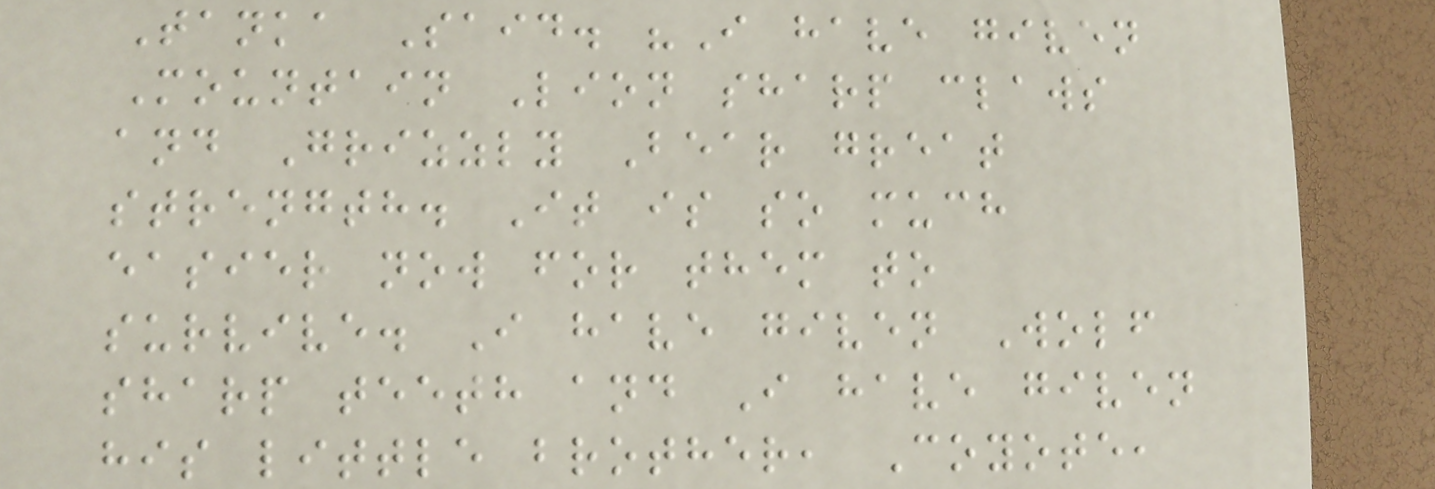Tanka Said. "I have given
Mountain Lion sharp claws
and Grizzly Bear great
strength. It is so much
easier now for them to
survive. I have given Wolf
sharp teeth and I have given
his little brother, Coyote,
